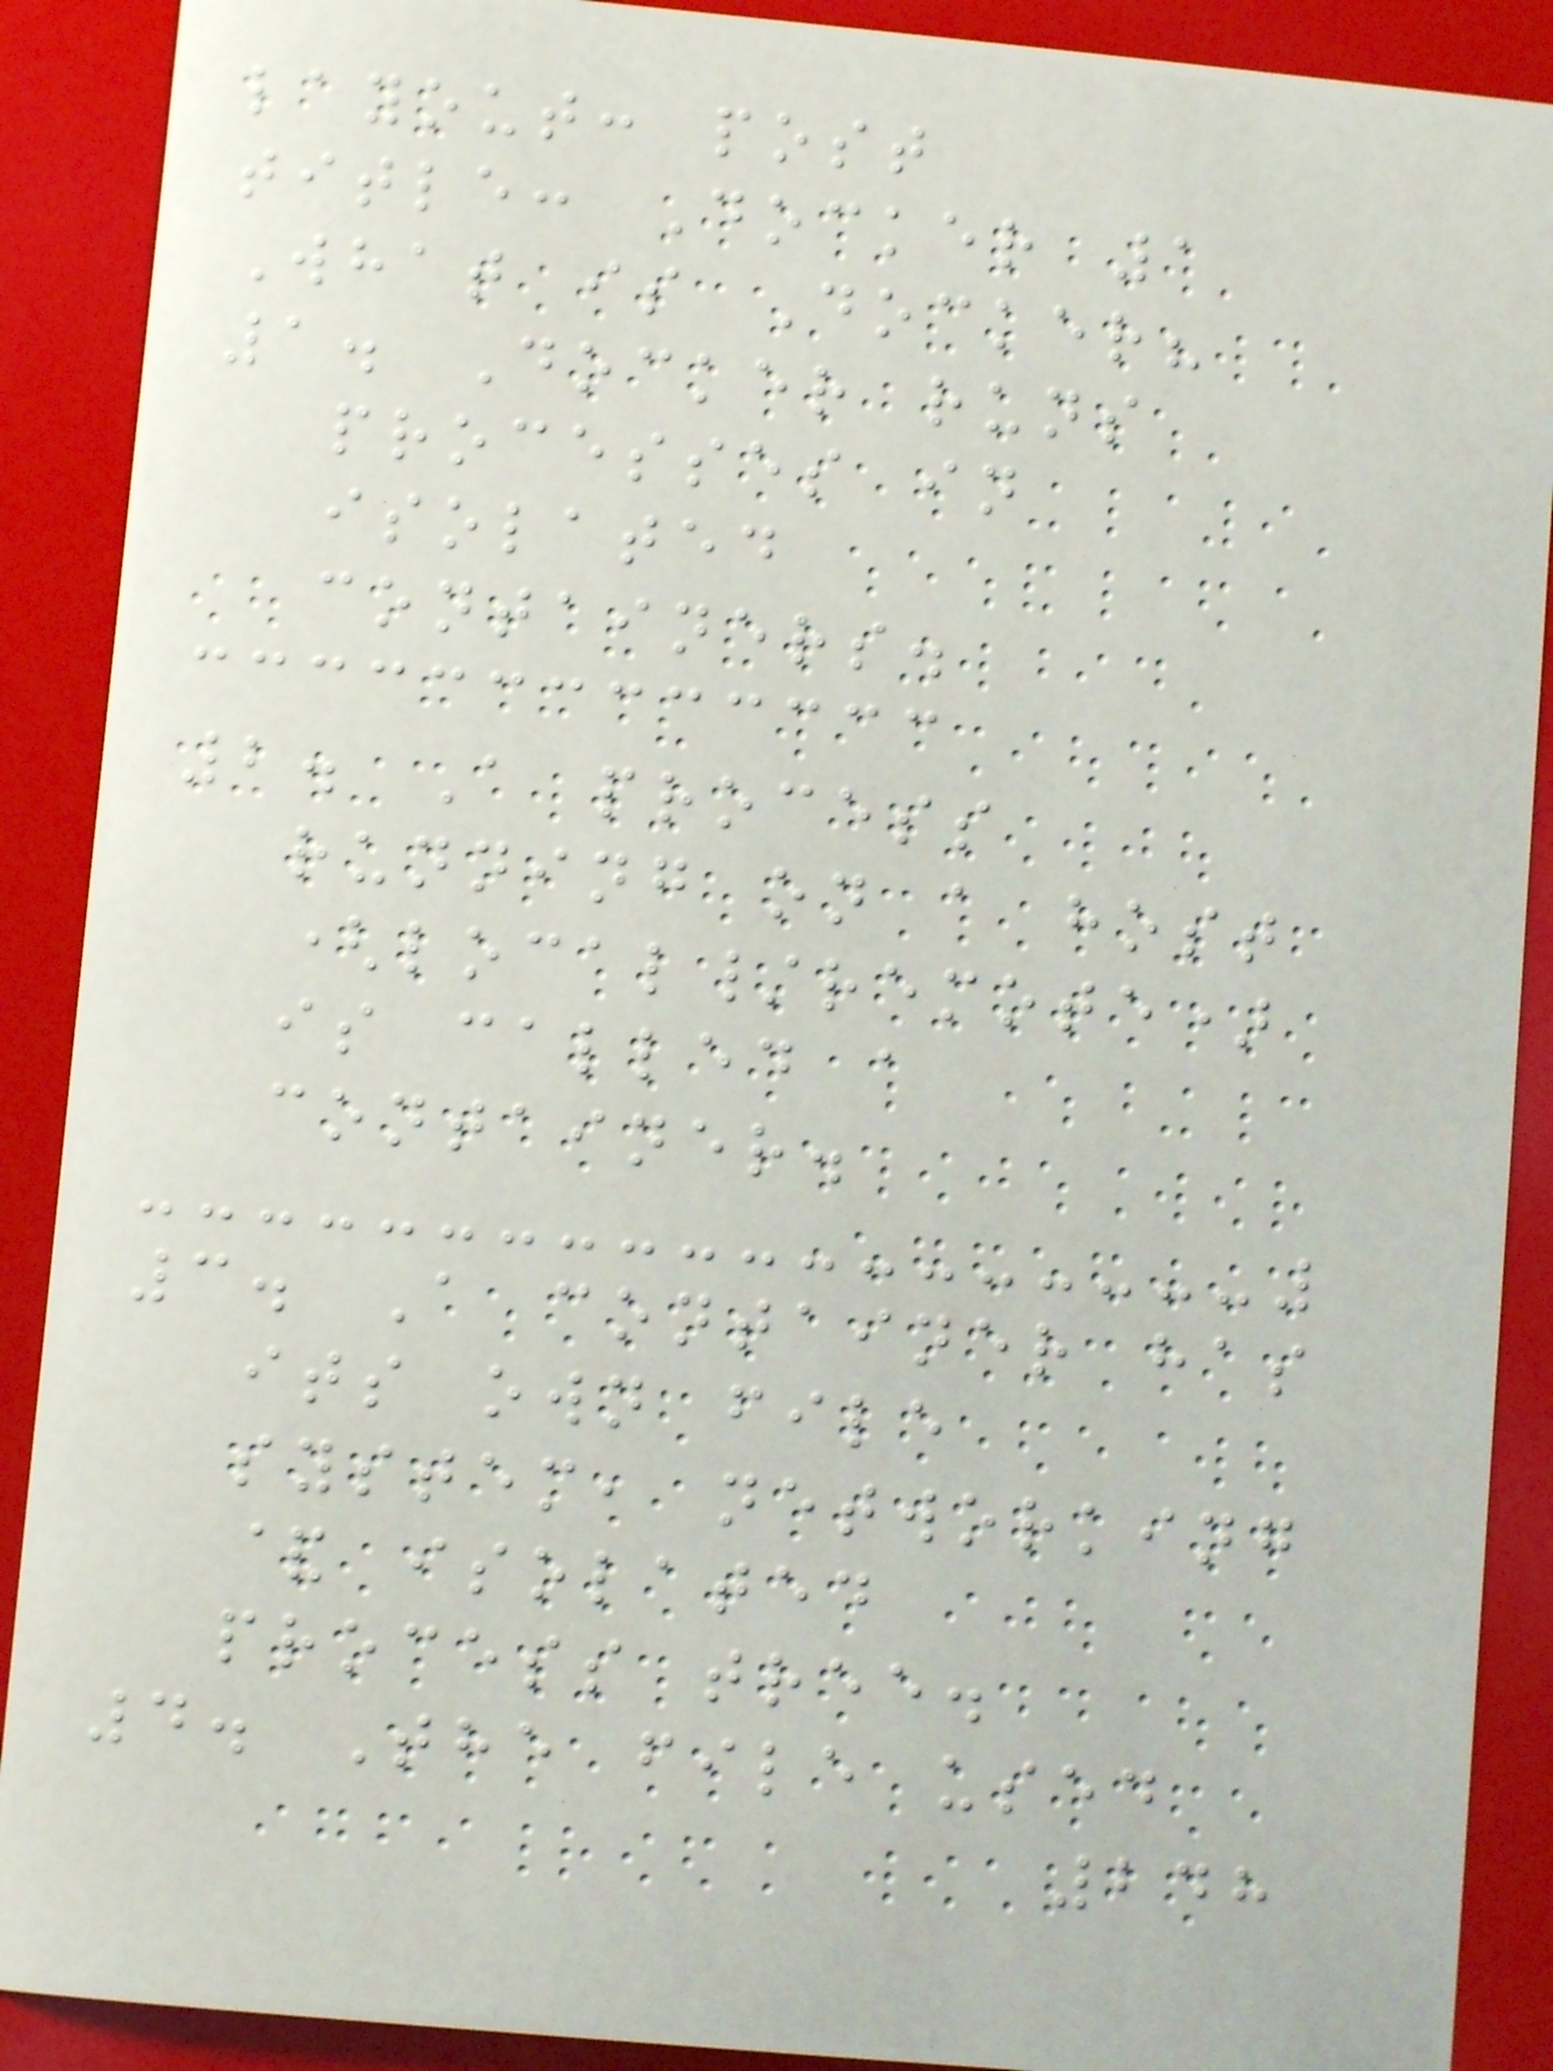layout: post
title: Docker 1
What is Docker?
1. Docker runs
processes in
isolated
containers.
2. A process
running on a host
(local/remote)
is called a
container.
3. A container has
its own file
system, networking
& isolated
process tree.
4. The file used
248
